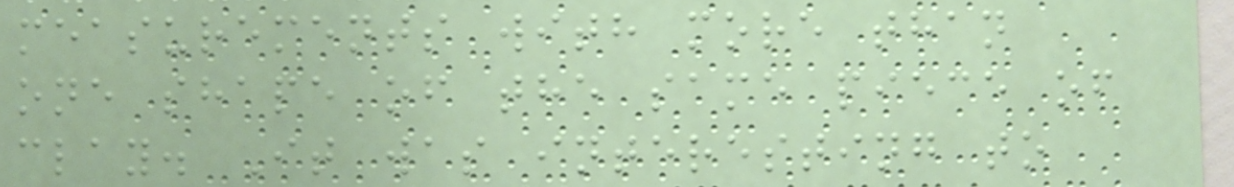measurements with more than
one shape of the same piece of
clay. It was interesting to
